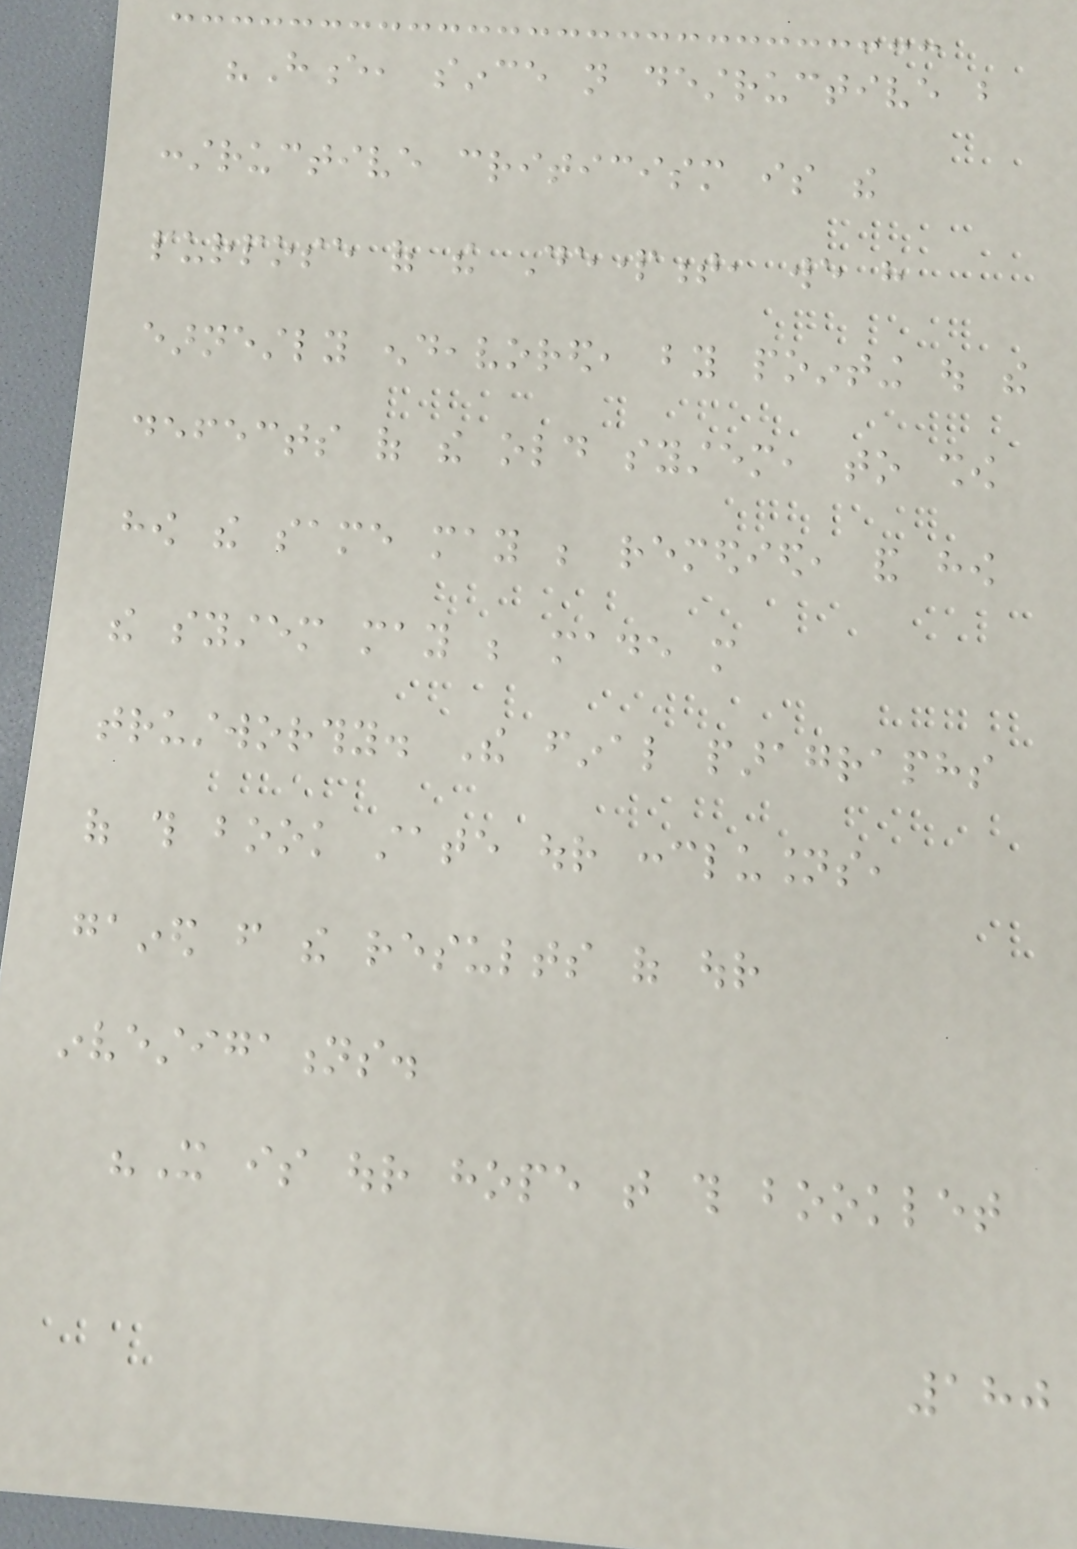"Hence, since not destructive but
constructive criticism is the
purpose of the Department, we have
earnestly endeavored, by pointing out the
defects of the old system, to show
how the same may be remedied, and how
the system may be made more
trustworthy. The final paragraphs
of this book state our conclusions,
gained from the results of our
investigations.
"It is our hope that this booklet
180
